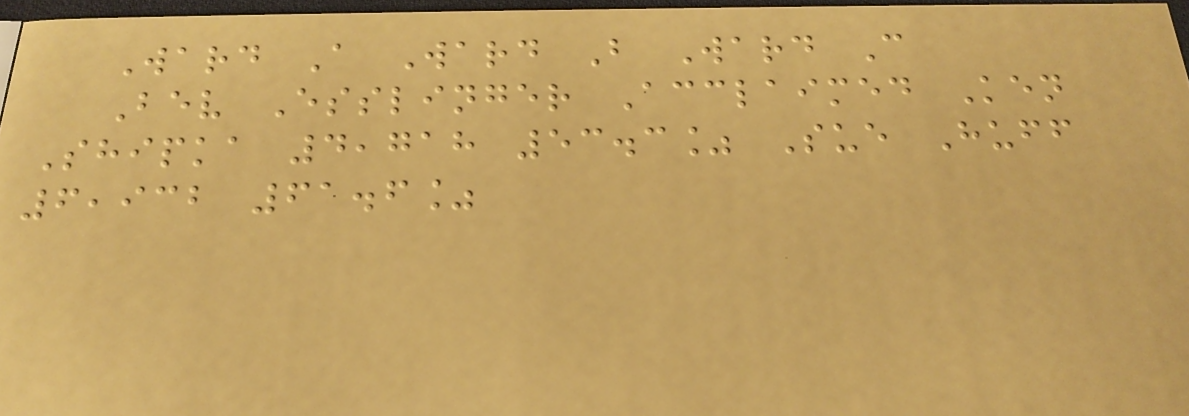Ward A Ward B Ward C
Bev Esslinger Acclaimed Ken
Shipka 4,718 53.3% Sue Huff
6,932 61.6%
